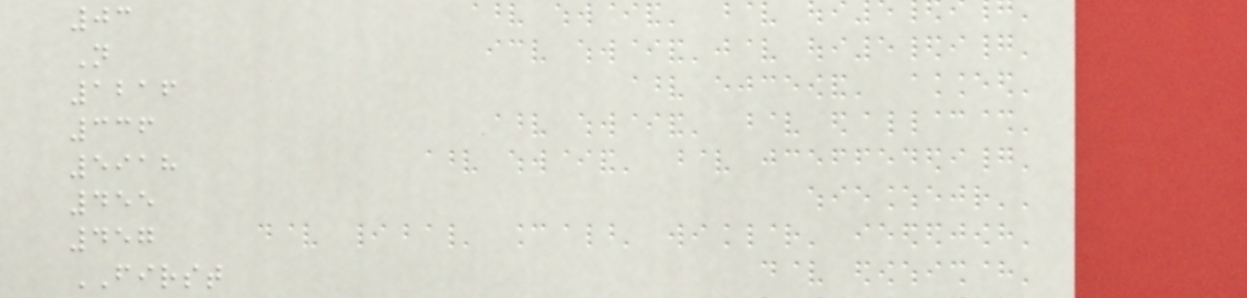03
N
1216
336
5918
455
457
FIRST
